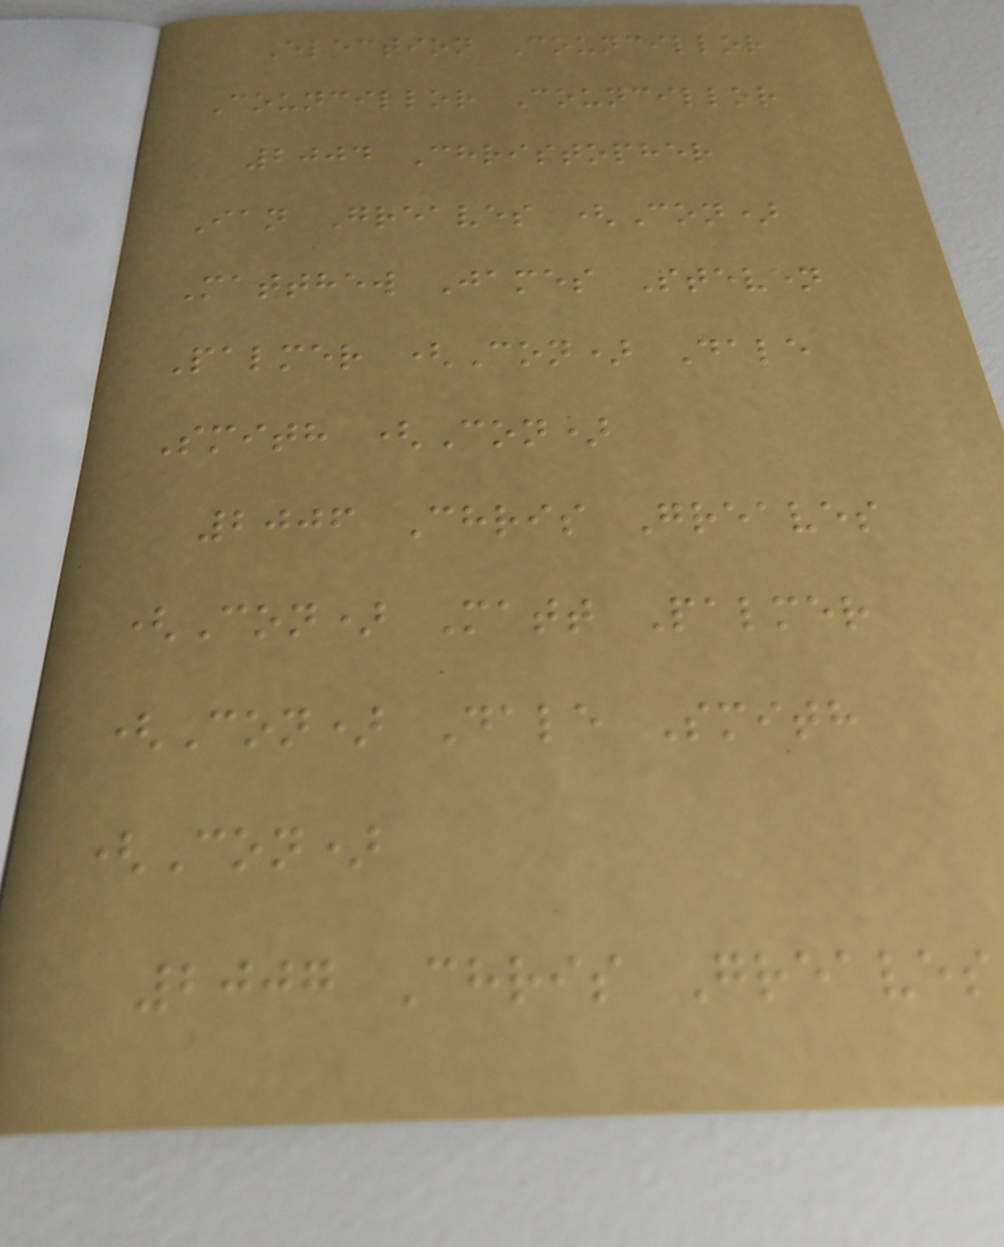Election Councillor
Councillor Councillor
2004 Christopher
Ian Greaves (Con)
Matthew James Steven
Palmer (Con) Dale
Smith (Con)
2006 Chris Greaves
(Con) Matt Palmer
(Con) Dale Smith
(Con)
2007 Chris Greaves
